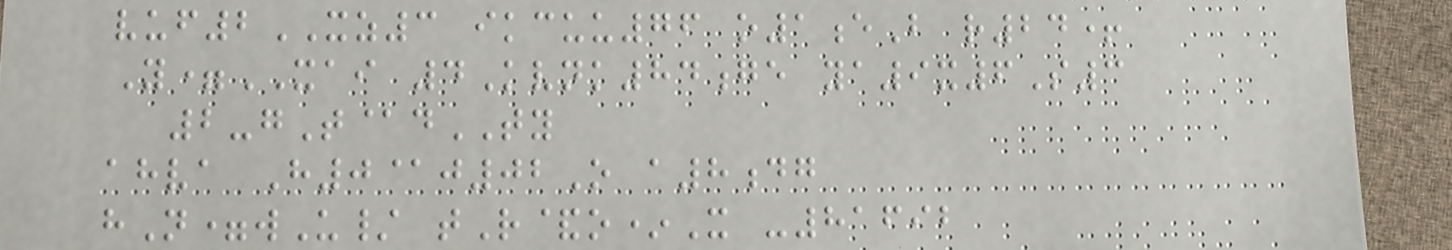vuf2XZ3 ikcuu76 o1eB r24+
Y=XAI 4Kvnk84ge ya9x6S3
2-gT@dTY
ahva H0@j02O a8dg
hN=wU/ tR&o*X -81692
